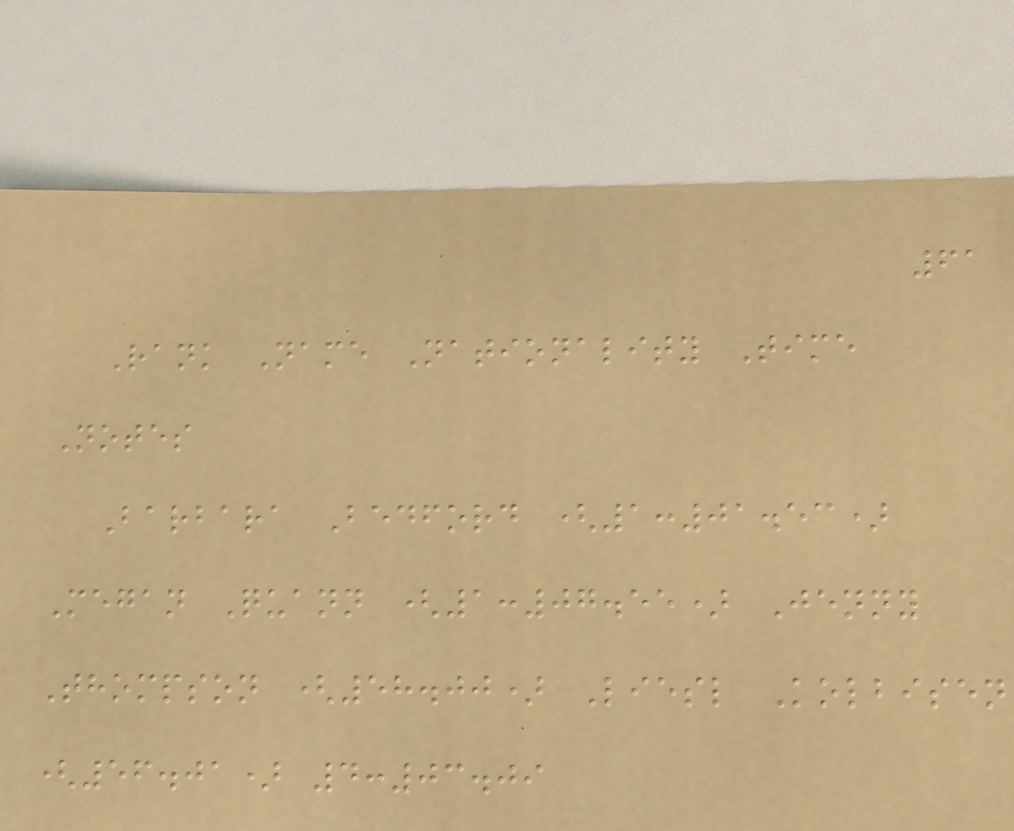61
Rank Name Nationality Time
Notes
Barbara Bedford (1:01.53)
Megan Quann (1:07.55) Jenny
Thompson (58.00) Liesl Kolbisen
(56.01) 4:03.09
